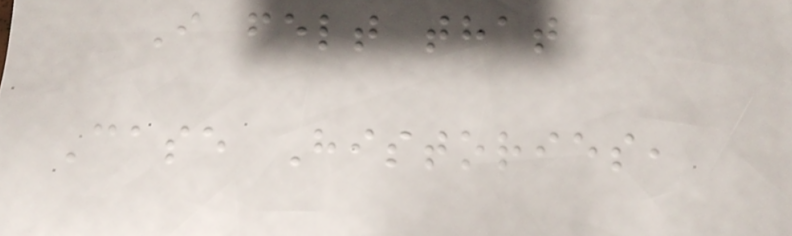I felt that
Case Histories,
